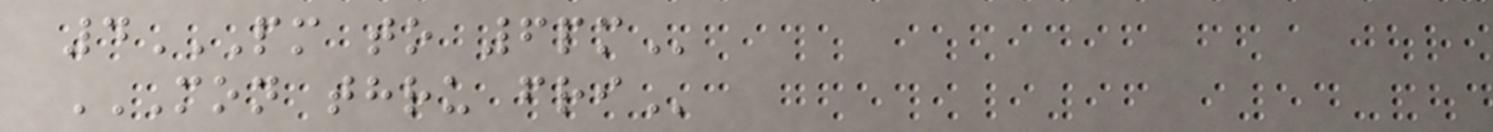4PM TO 6PM
MON THRU FRI
